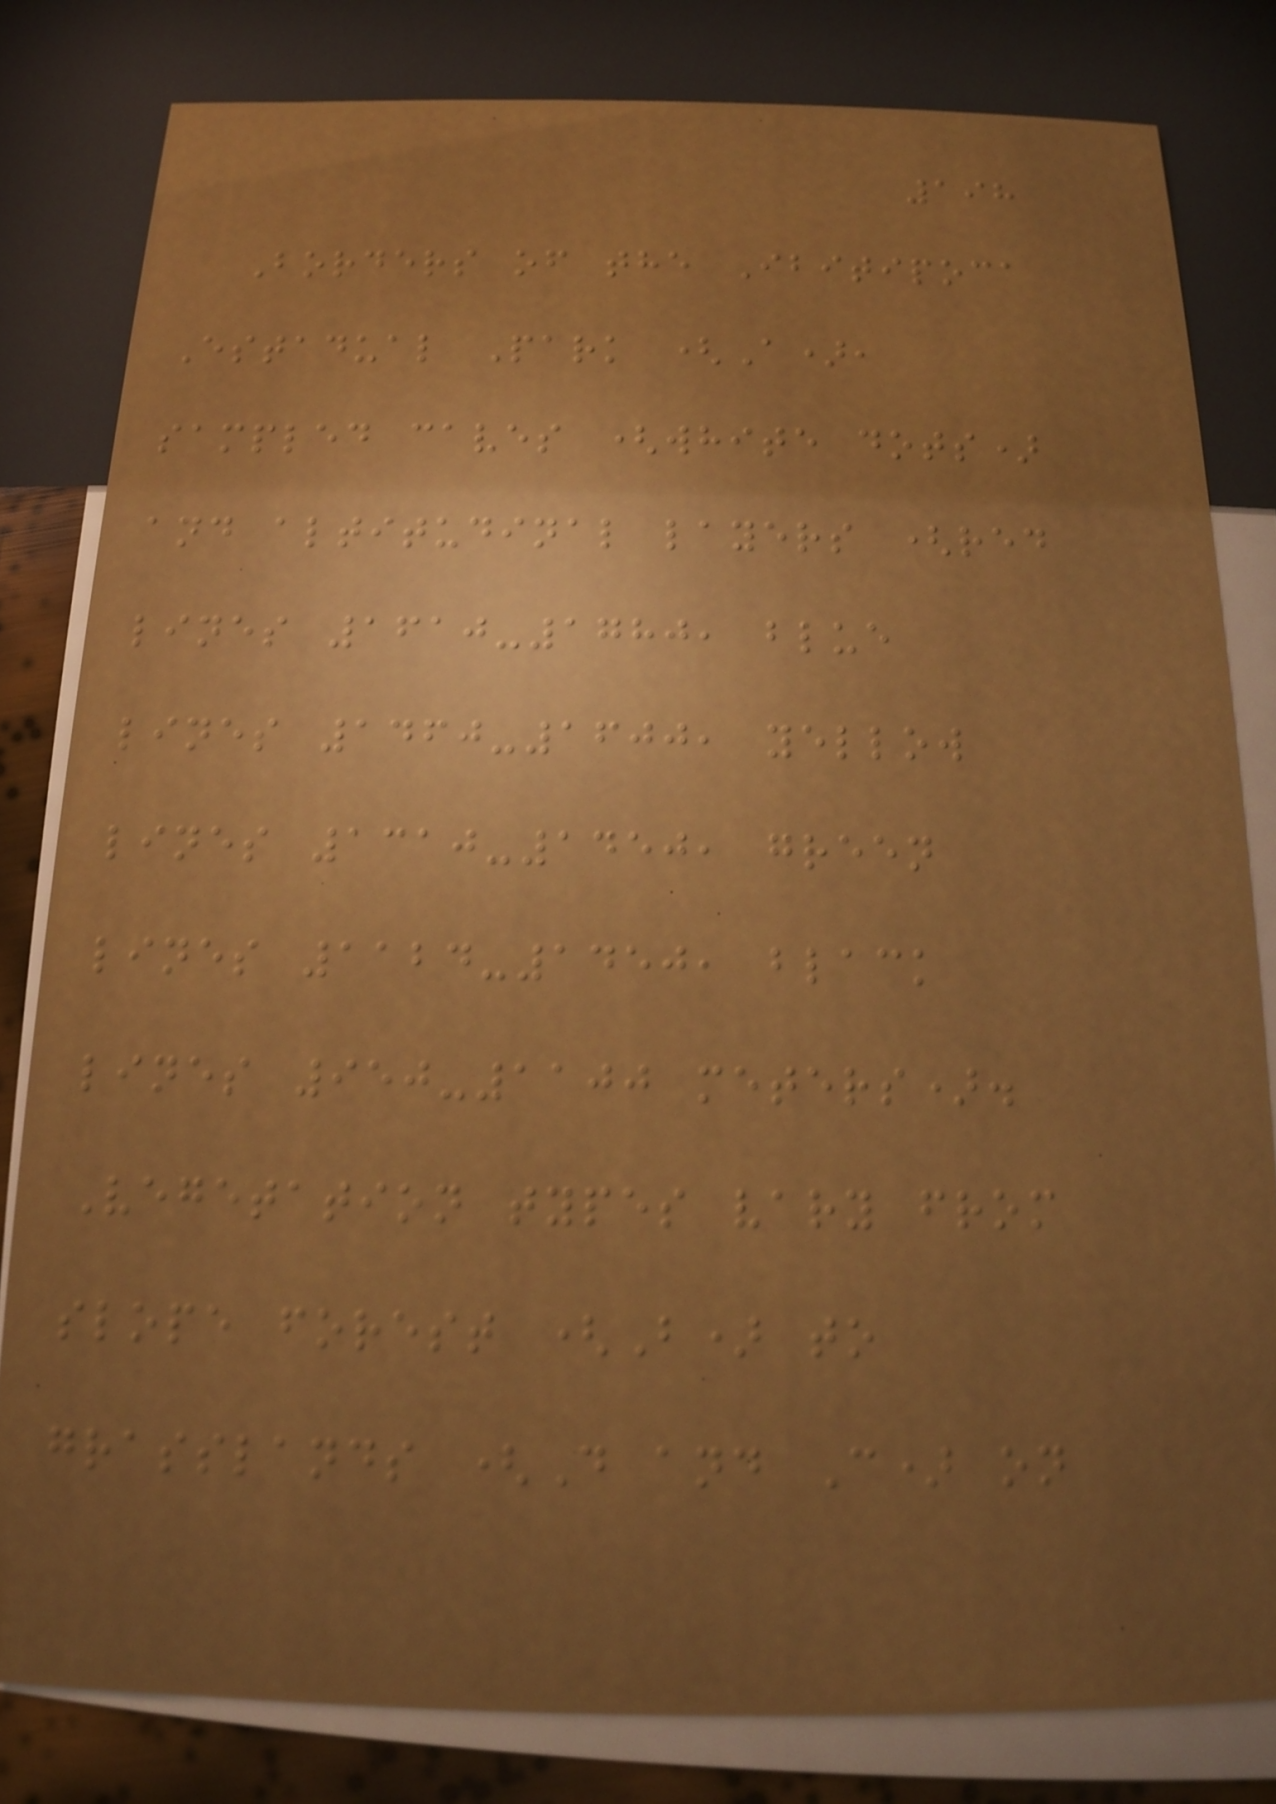198
Borders of the Ibitipoca
Estadual Park (A),
sampled caves (white dots)
and altitudinal layers (red
lines 1610-1780, blue
lines 1460-1600, yellow
lines 1310-1450, green
lines 1124-1450, black
lines 950-1100 meters).
Vegetation types vary from
slope forest (B) to
grasslands (D and C) on
